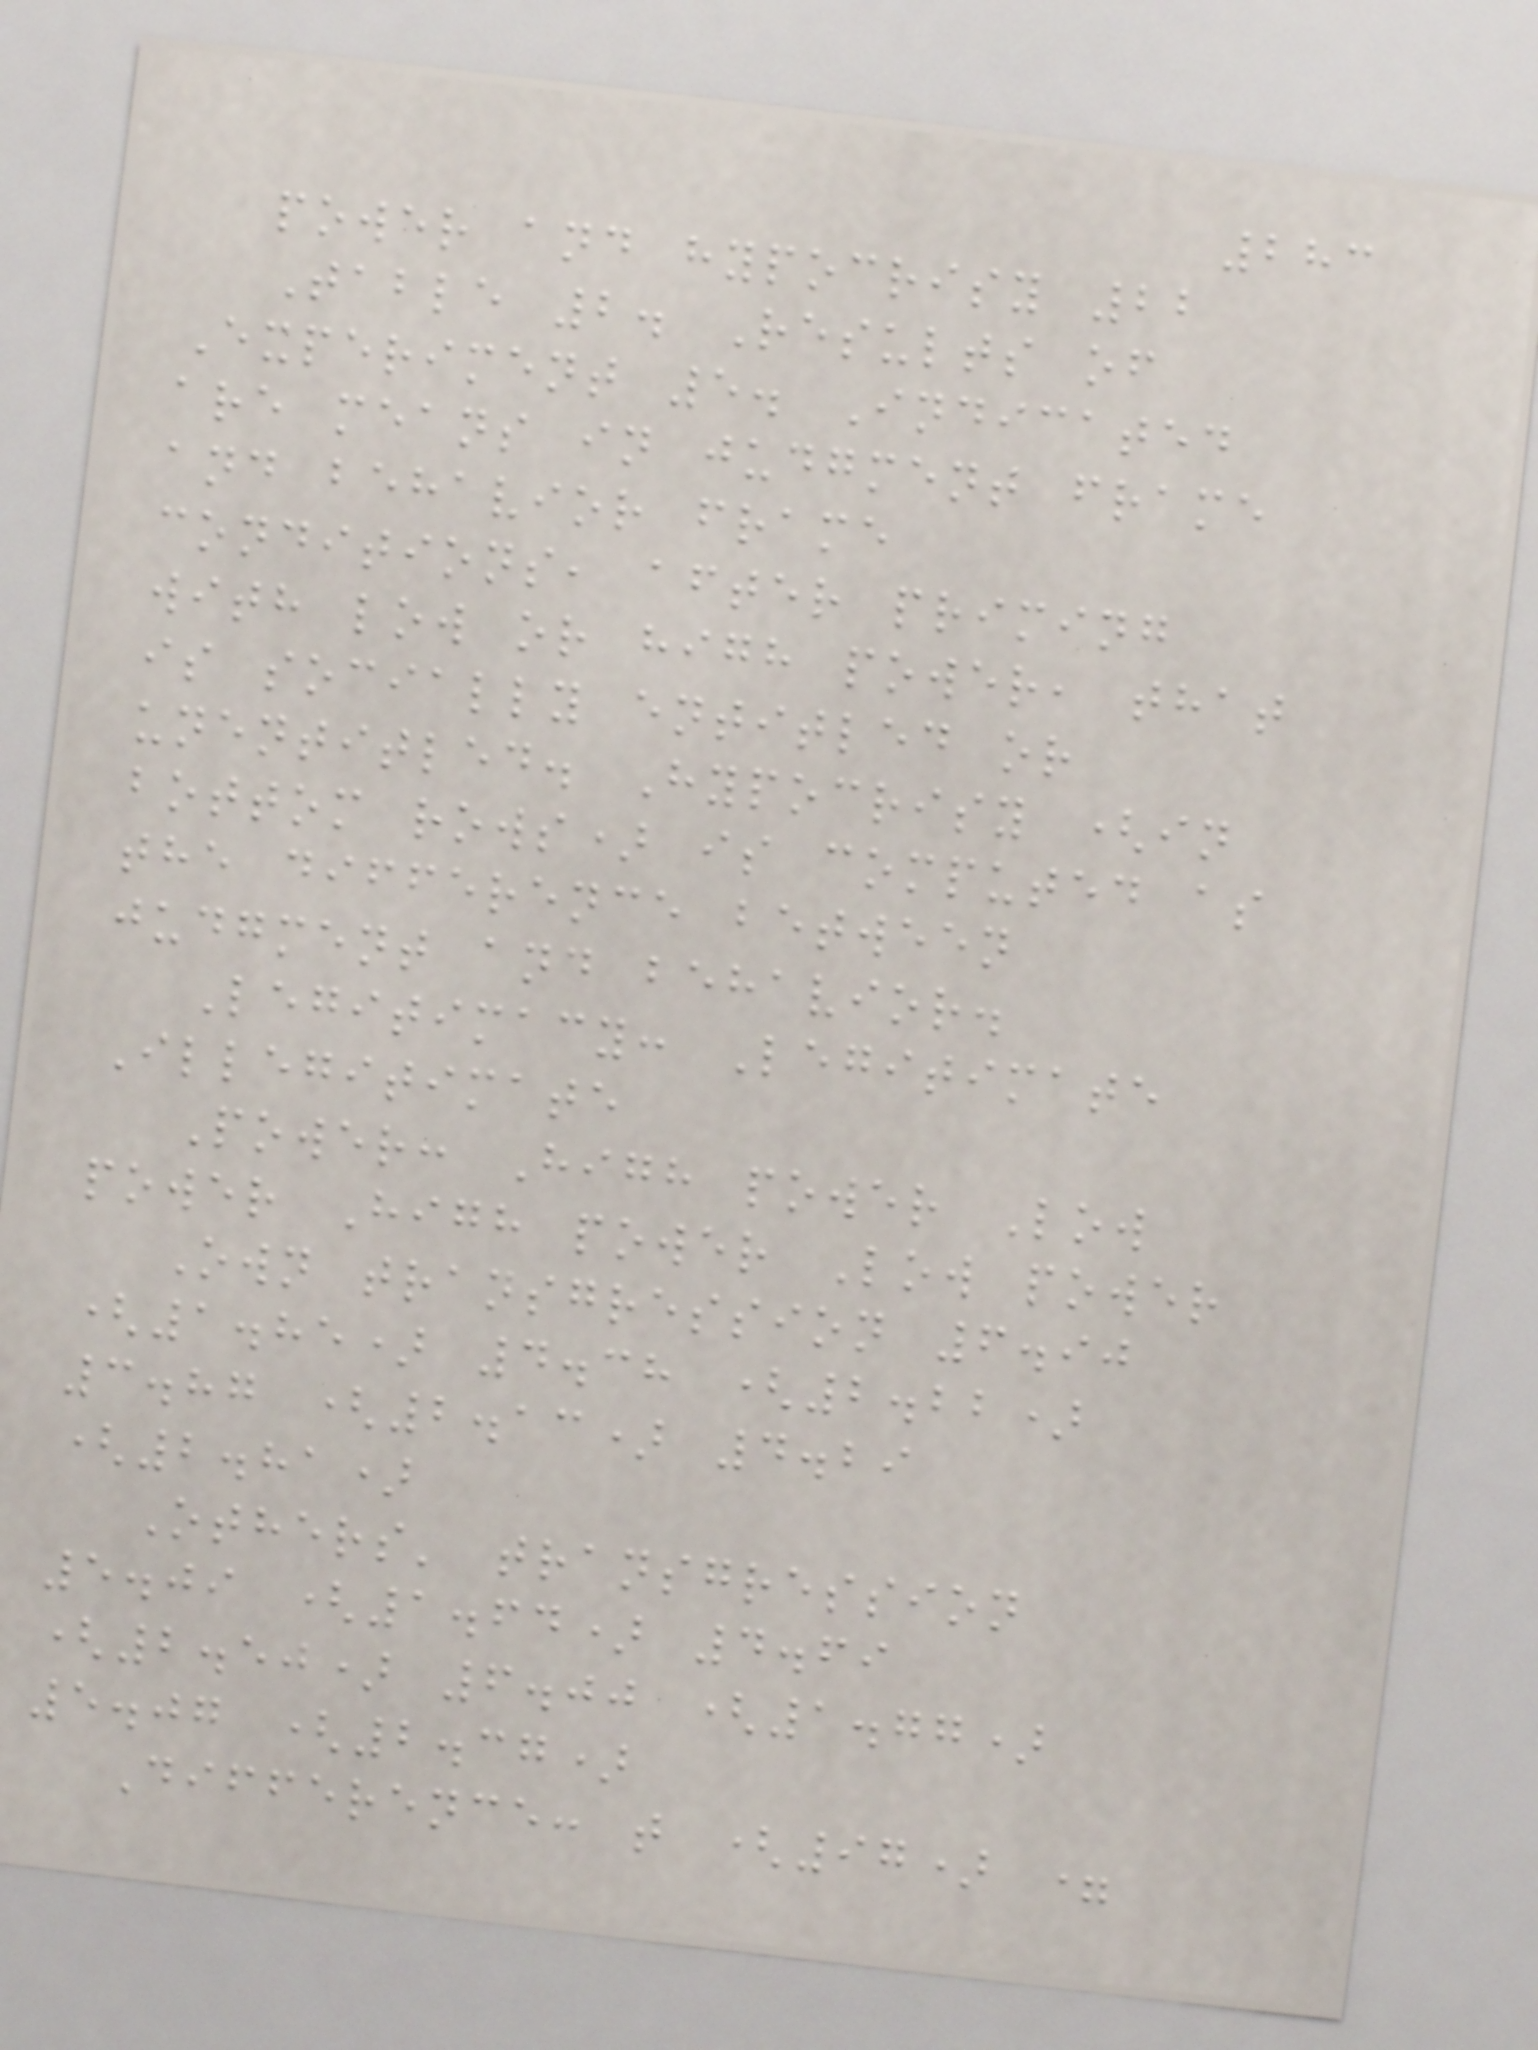283
power and hypocrisy 22
Table 2. Results of
Experiment 5. Indicated
are means in judgment frame
and behavior frame
conditions, after priming
with low or high power, that
is socially entitled or
unentitled. Hypocrisy (in
bottom rows) is computed as
the difference between
judgment and behavior.
Legitimacy: Legitimate
Illegitimate
Power: High power Low
power High power Low power
Own transgression 6.90
(1.85) 4.38 (2.22)
3.87 (2.13) 4.29
(2.81)
Others' transgression
5.09 (1.64) 4.69
(2.50) 6.00 (1.77)
5.07 (2.37)
Difference: t (97) =
